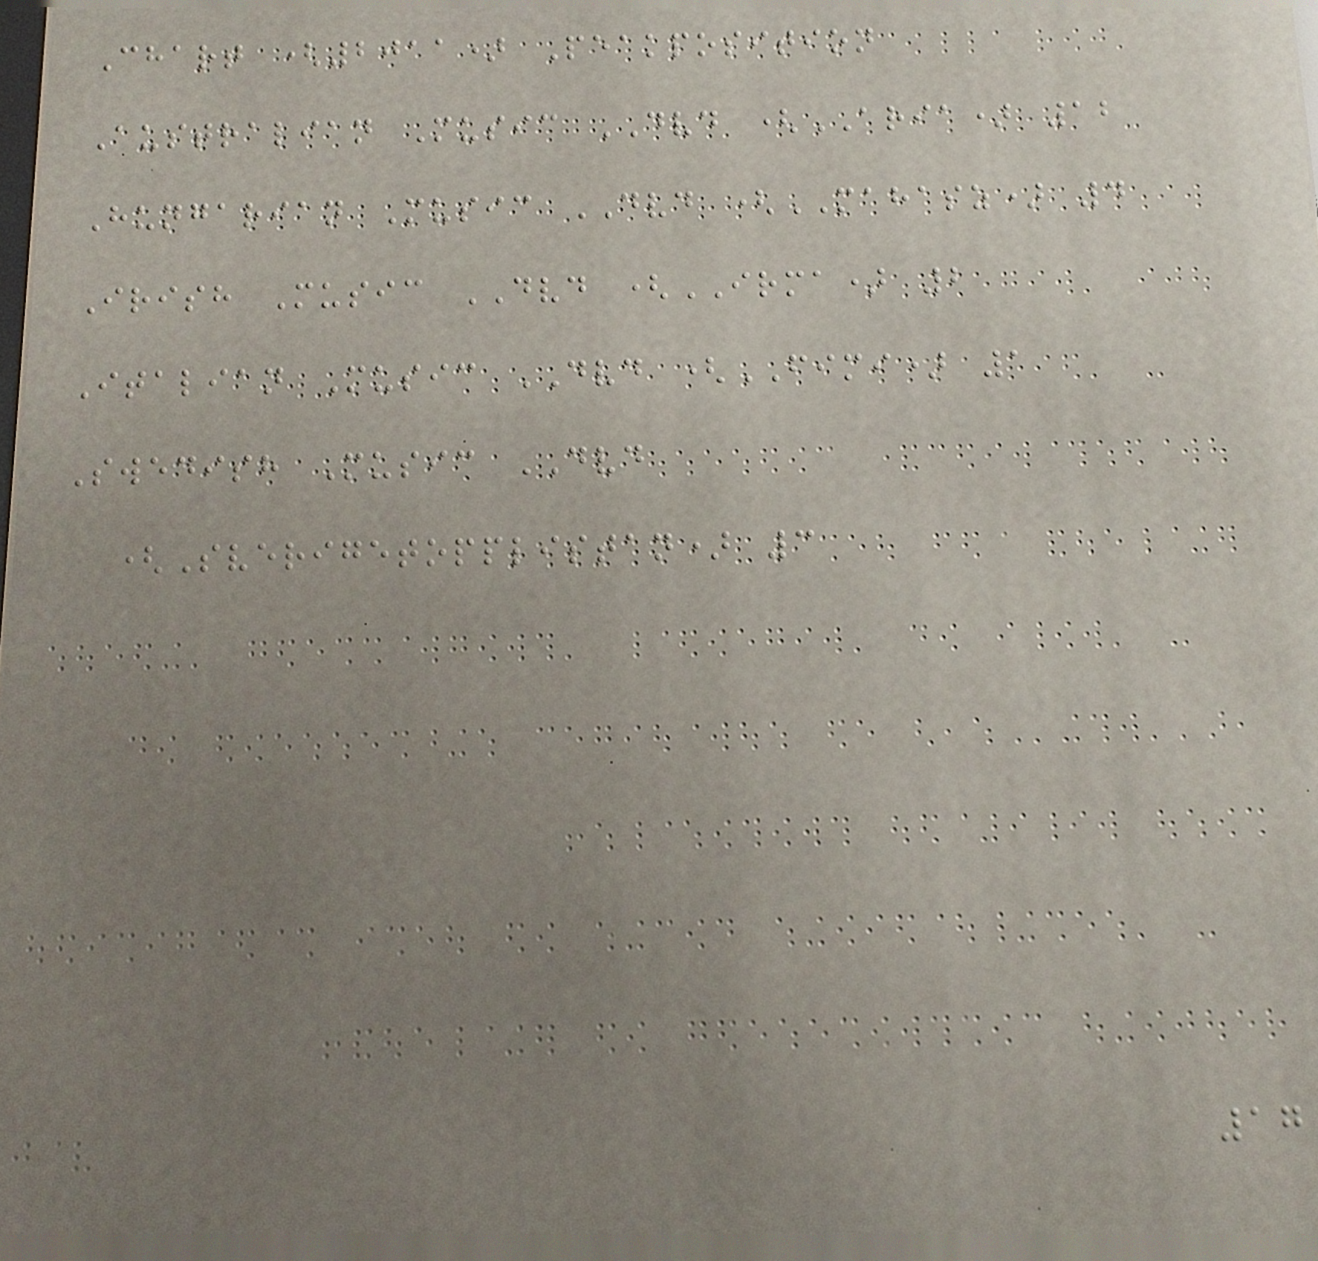Chart (2011) Peakposition
Australian Music DVD (ARIA) 12
Hungarian Music DVD (MAHASZ) 4
Irish Music DVD (IRMA) 2
Italian Music DVD (FIMI) 1
Swedish Music DVD
(Sverigetopplistan) 3
17
